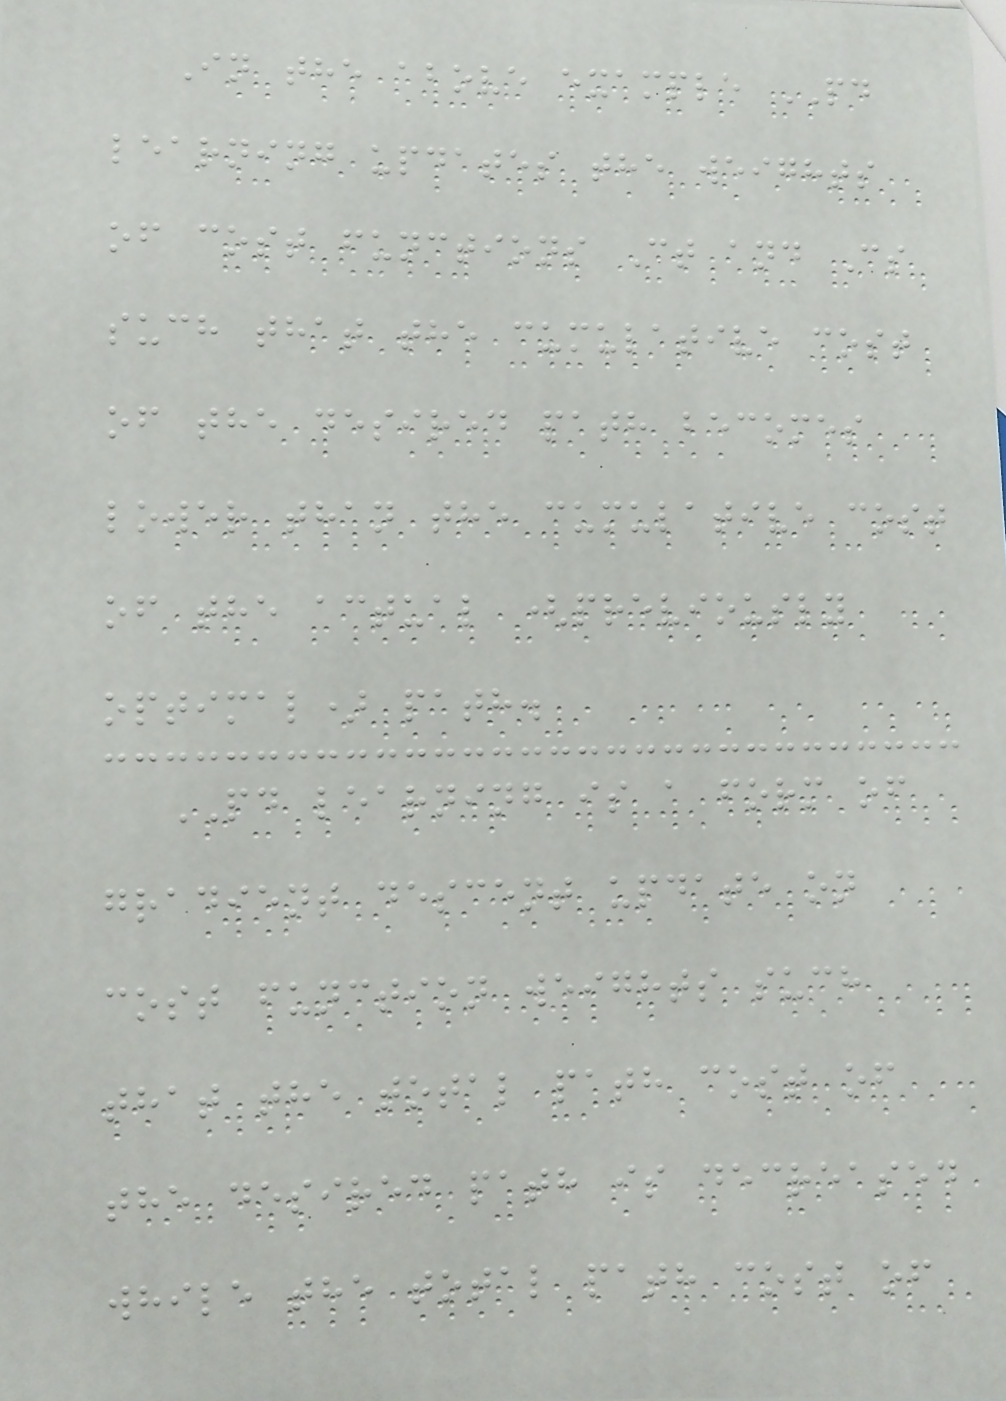In the above example PD
learning updates the weights
of cost functions Ct and Cs
such that the cumulative cost
of the desired path becomes
lower than the cumulative cost
of the actual (previously
optimal) path.
PD learning is a form of
gradient descent update on
cost function weights such
that the total path cost of
the desired path is decreased
while the total path cost of
